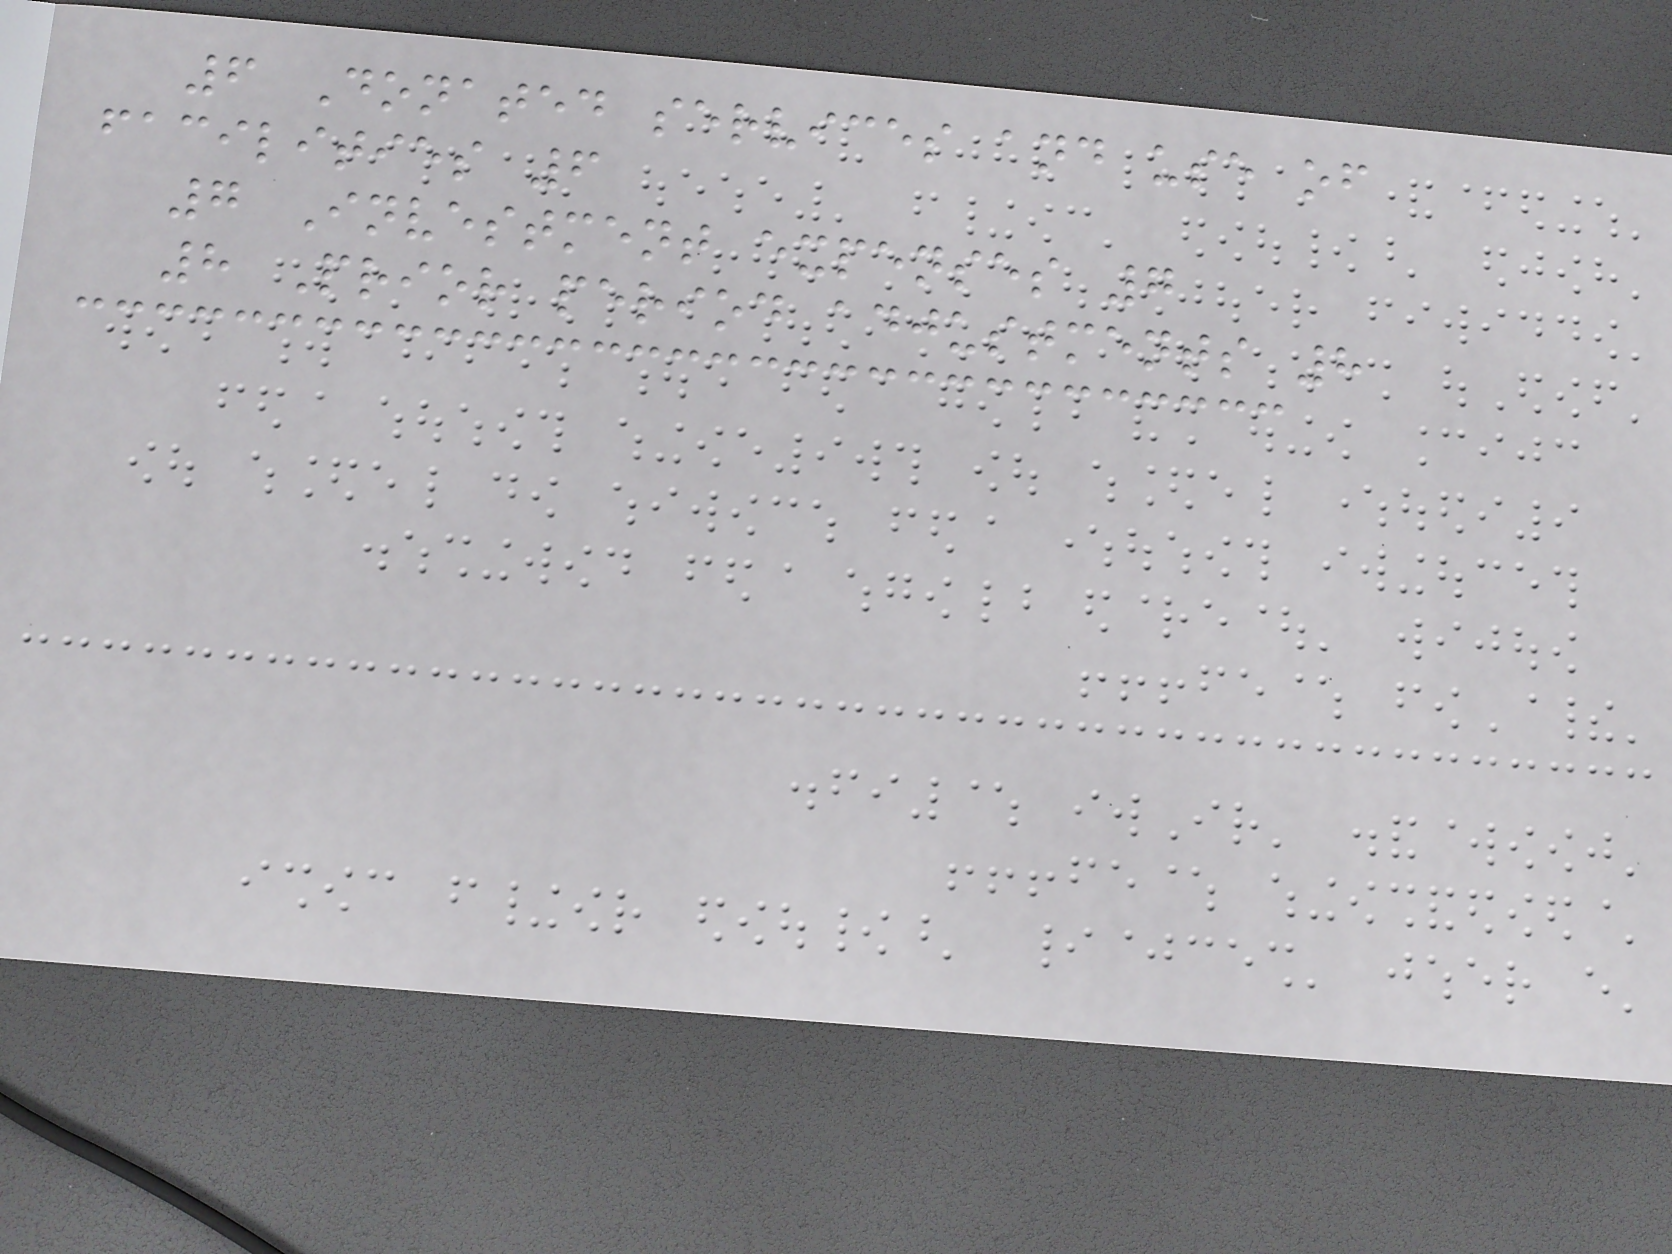6 Donated services and use of
facilities 6
7 Investment expenses 7
8 Prior period adjustments 8
